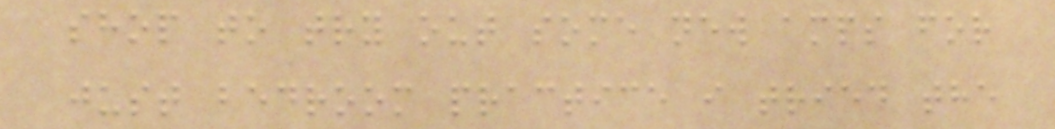shop to try out some new amps for
just bedroom practice i tried the
